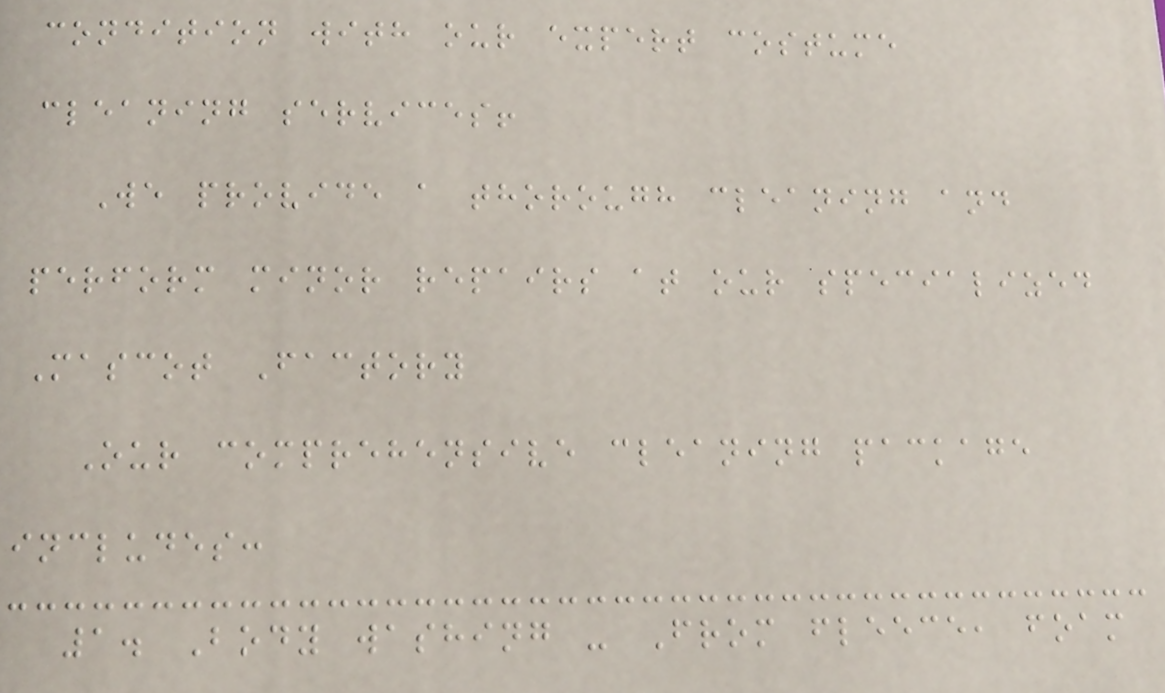condition with our expert costume
cleaning services!
We provide a thorough cleaning and
perform minor repairs at our specialized
Mascot Factory
Our comprehensive cleaning package
includes:
1. Body washing - From fleece, foam
